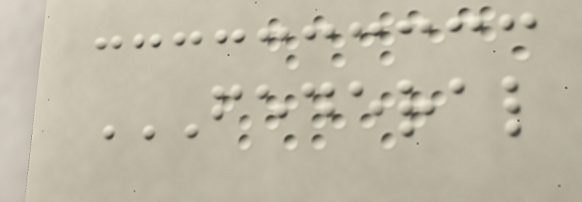FEDERAL
